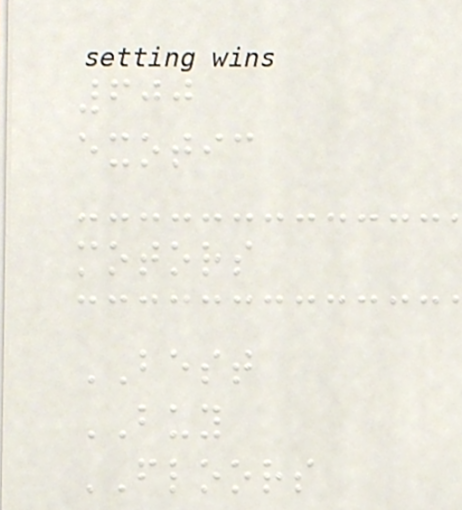600
exotic
motors
BEST
BUY
FLOORS
